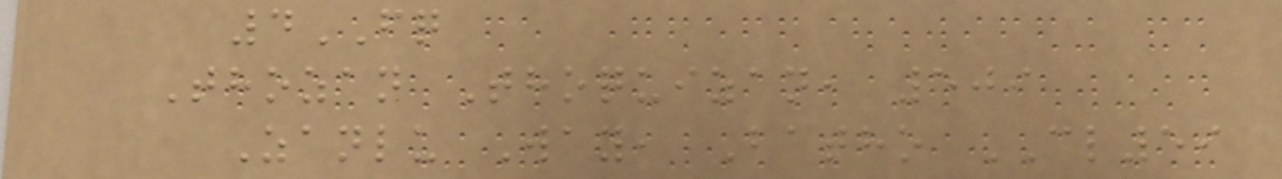4FQ
Thozan Thoquizan, 509
Zanlu Way, Batho CL59
